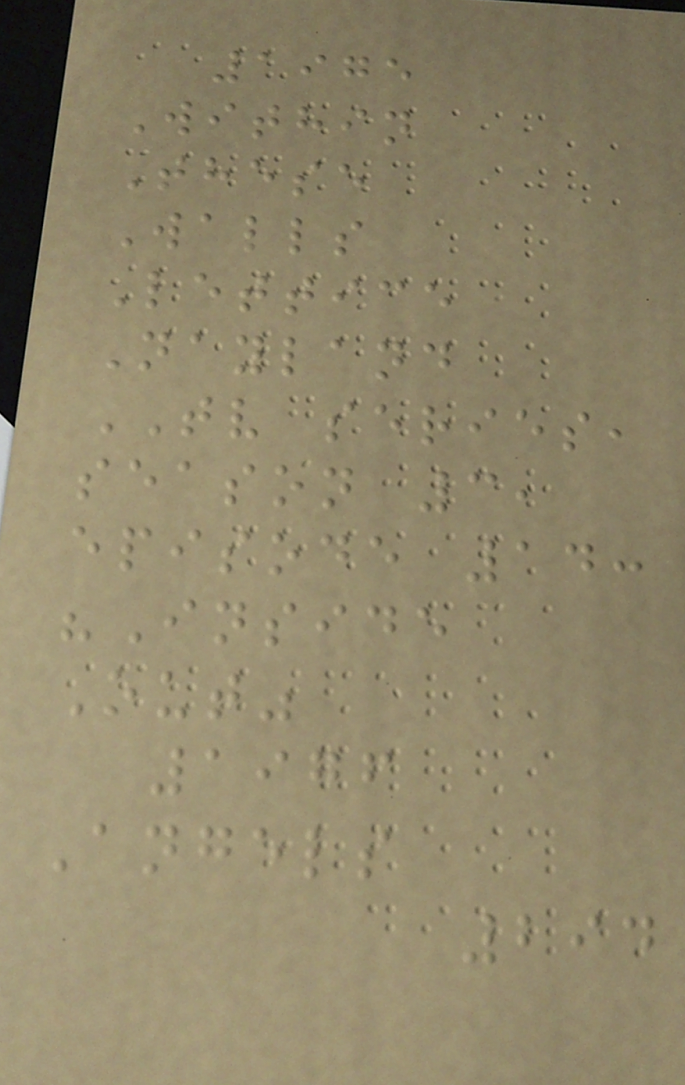1975
Within
These
Walls
Lettice
Nayland
TV series,
season 3,
episode 14:
"Inside
Out"
1976
Angels
294
